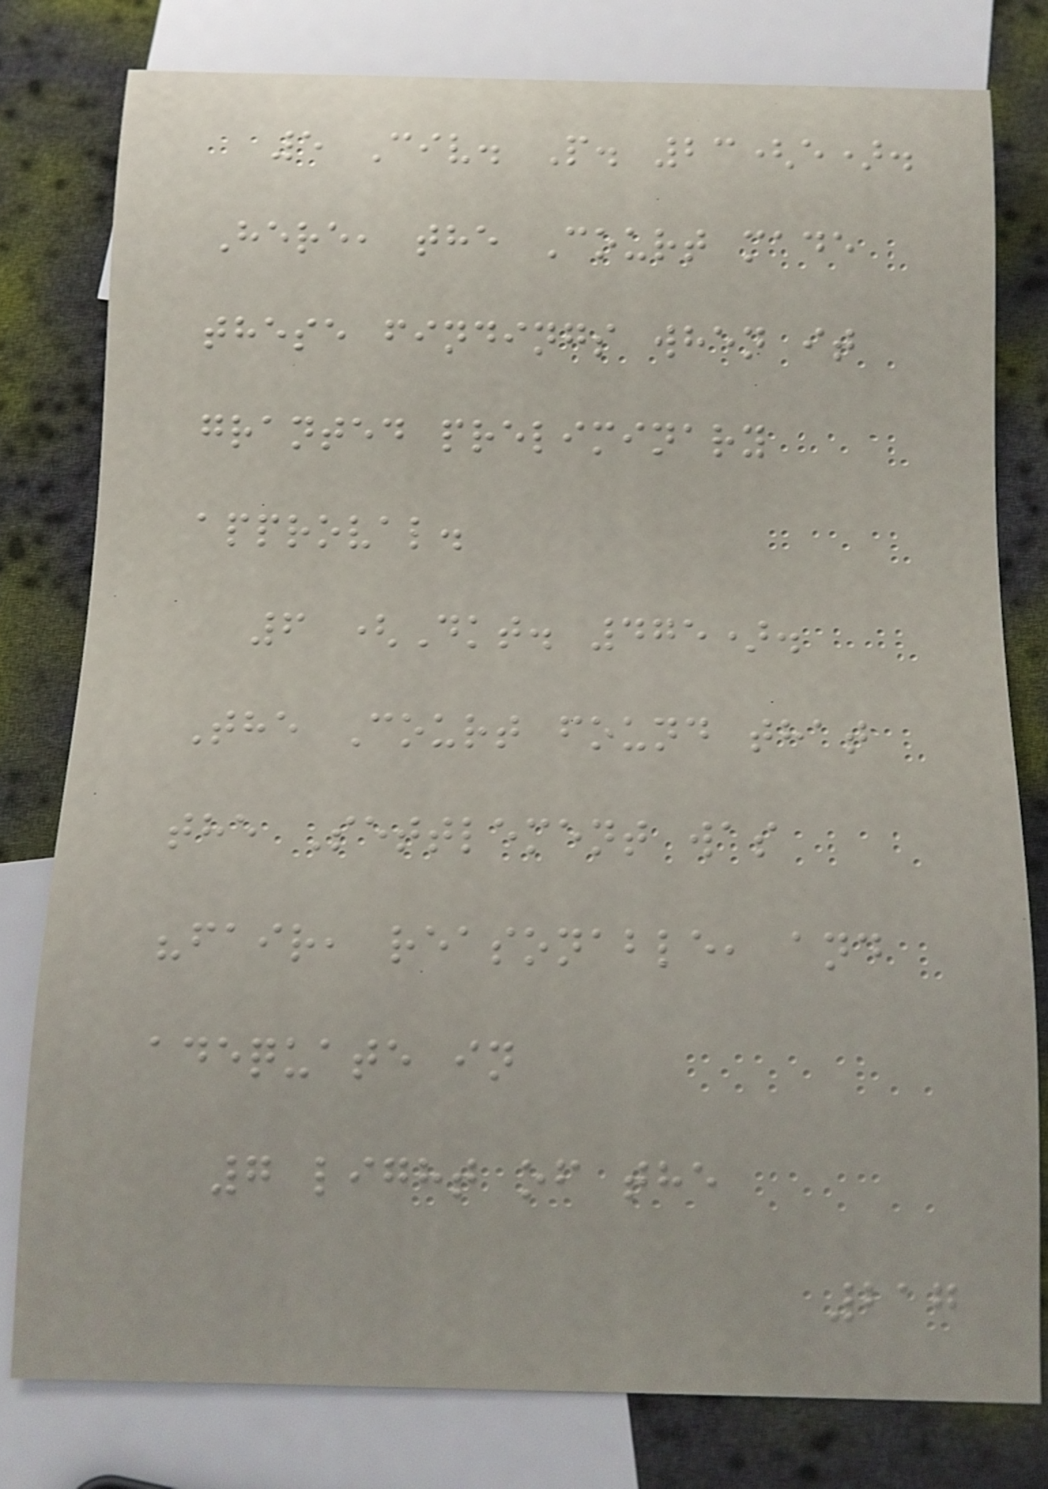5 Civ. P. 23(e).
Here, the Court made
these findings when it
granted preliminary
approval.
6 (Dkt. 475).
The Court found that
the Settlement was
"fair, reasonable, and
adequate in
7 light of the
217
